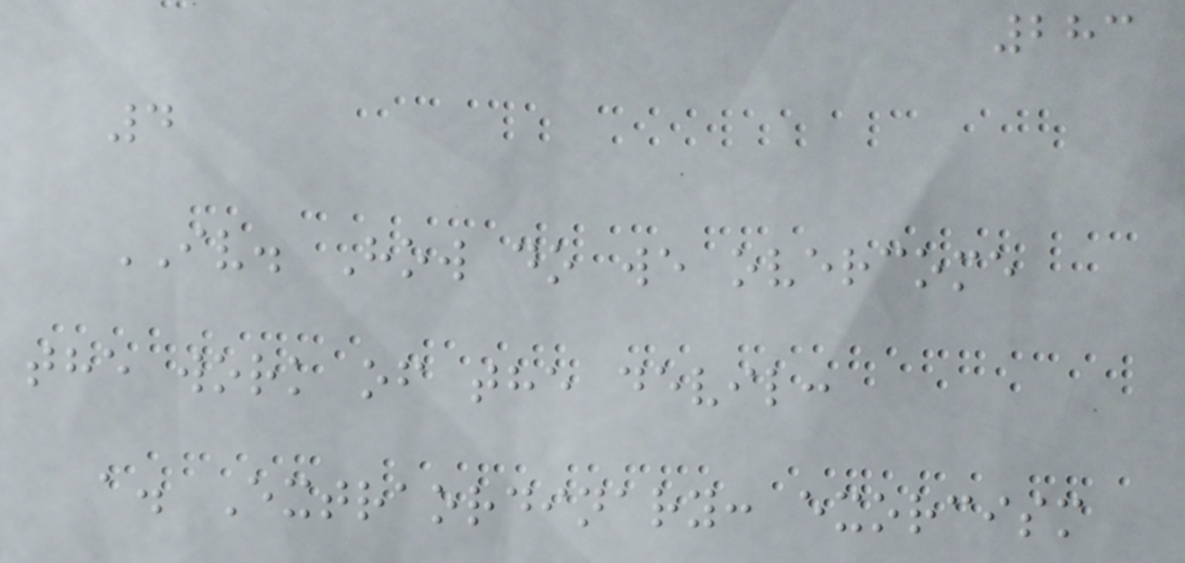283
4
IV. How do we overcome
the work of the devil:
a. Extraordinary: exorcism
